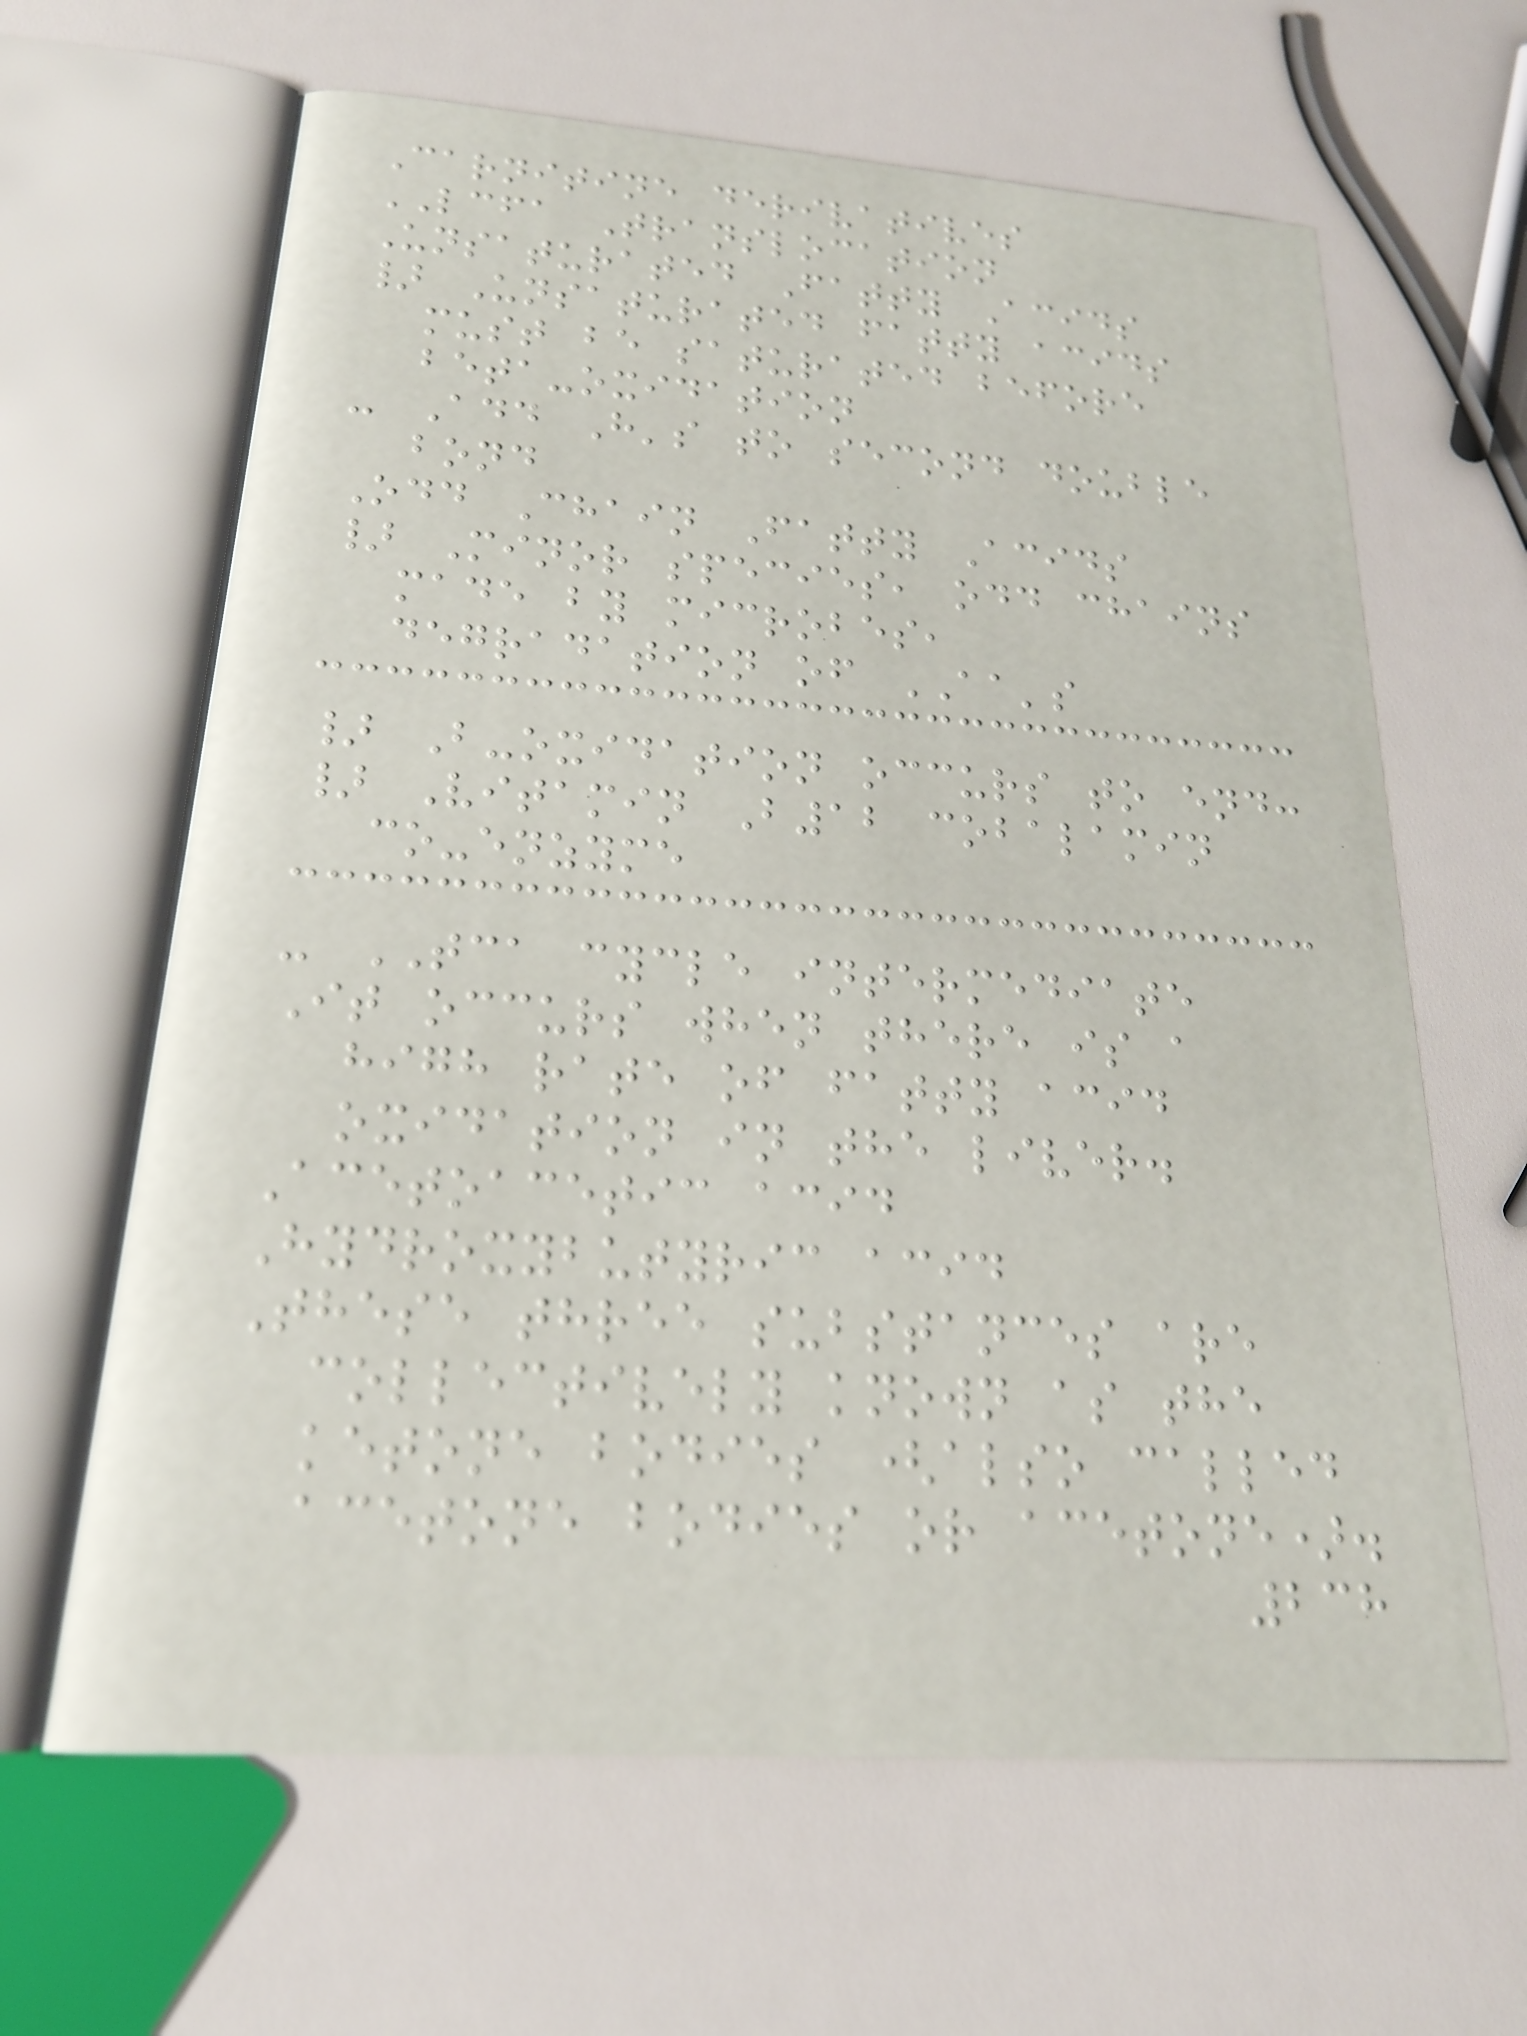Carnitine derivatives
LCFA Translocation
Unsaturated Fatty Acids
} Unsaturated fatty acids
must be saturated before
beta-oxidation
- Add H's to second double
bond
Odd Chain Fatty Acids
} Minor species, odd chains
made by microbes,
degradation of AA's
} B-oxidation occurs to end:
} Vitamin B12 cobalamin
co-enzyme
- TCA cycle intermediate
It occurs when there is a
high rate of fatty acid
oxidation in the liver.
Acetoacetic acid
Hydroxybutyric acid
These three substances are
collectively known as the
ketone bodies (also called
acetone bodies or acetone).
238
